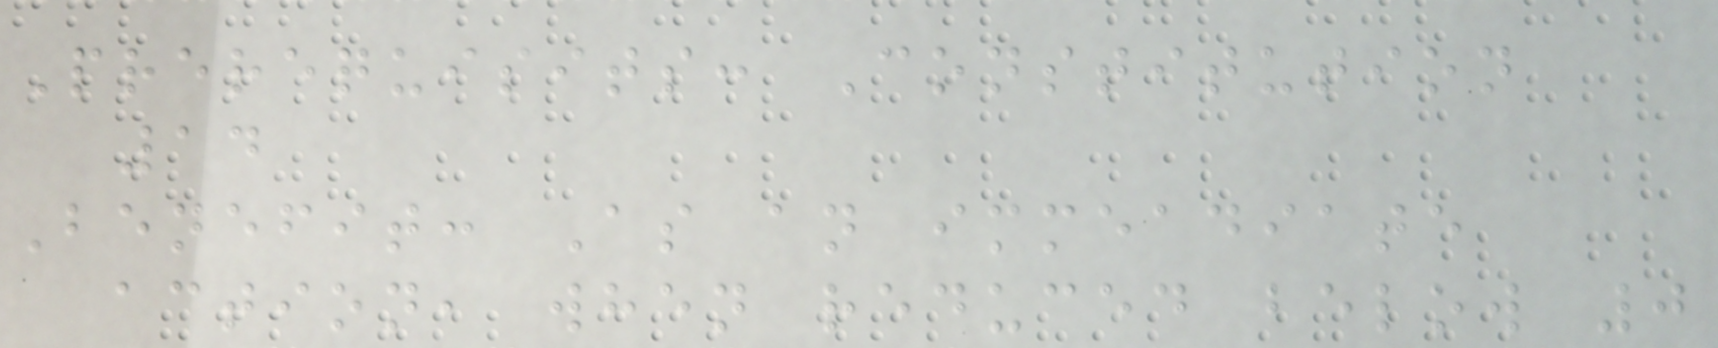Prerequisits: Constitution
14
Benefit: As an immeadiate
action, when reduced below 0
